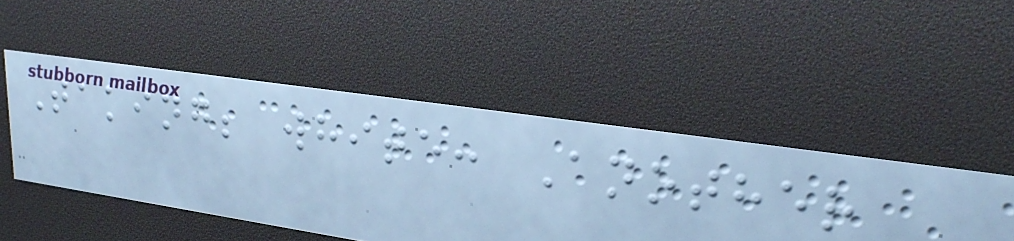Taking; white: Another
